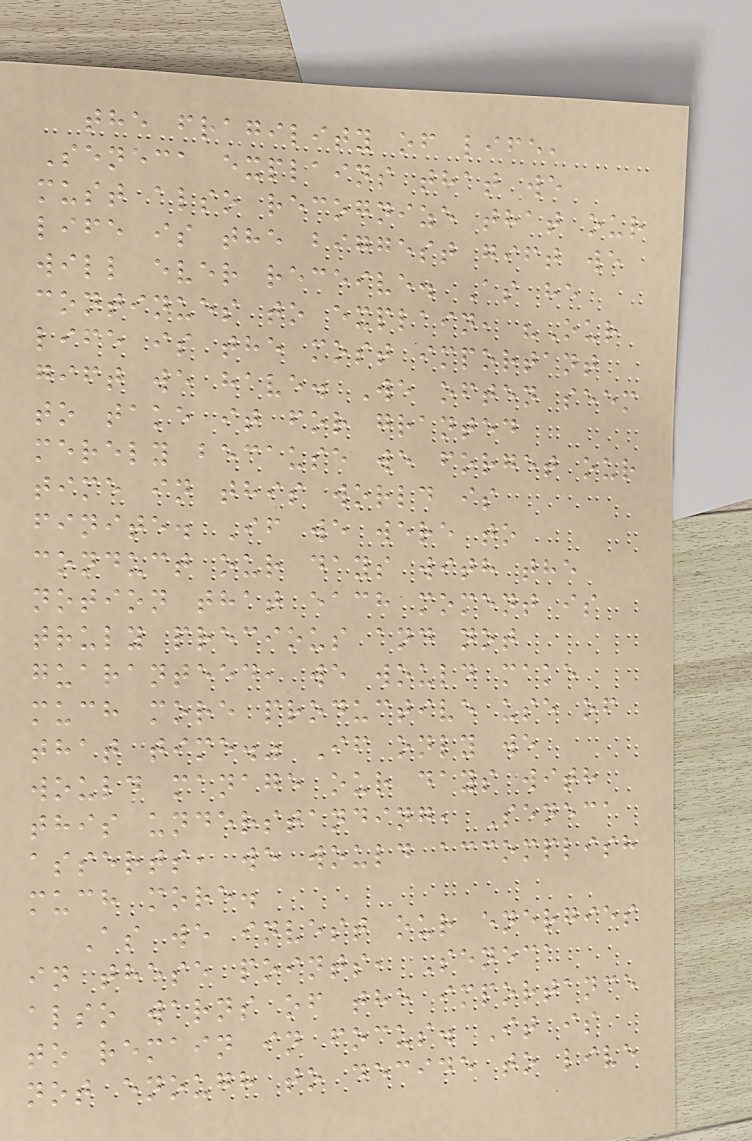the fragility of life,
Seneca explains that we
must also recognize that our
life is the biggest gift we
will ever receive. As he
continues to explain, "Our
life is the most important
gift we have. We often seem
to take it for granted
merely because we forget our
time in this world is
finite. If we were to
conduct our days with the
notion that each moment is
truly precious and not
guaranteed, we would make
much more productive use of
that time." If only we
would manage our days with
this understanding, Seneca
asserts, we would accomplish
much more.
As we invest our energies
in these points, Seneca
also warns of the importance
to remain in focus. It is
not enough to decide to live
